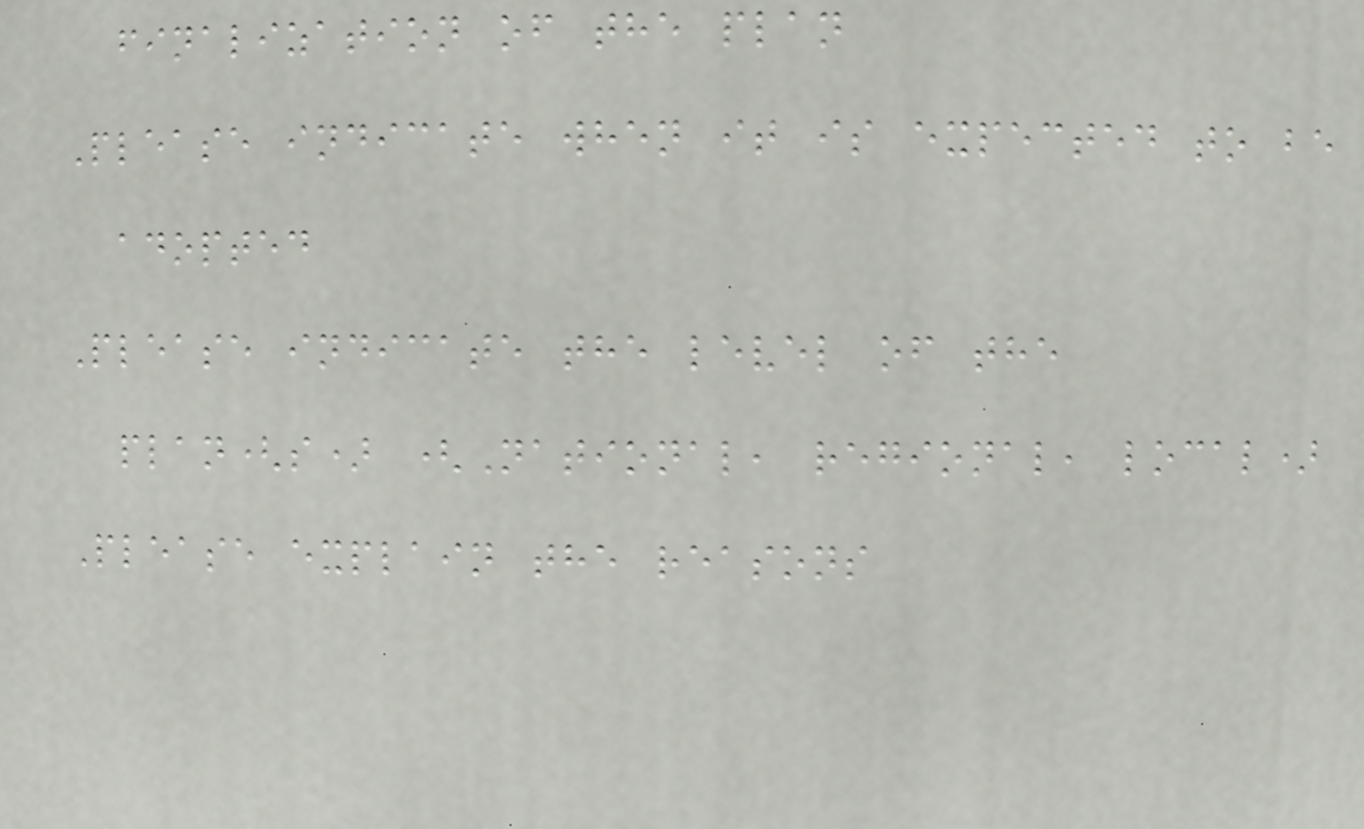finalization of the plan
Please indicate when it is expected to be
adopted
Please indicate the level of the
plan(s) (National, regional, local)
Please explain the reasons
